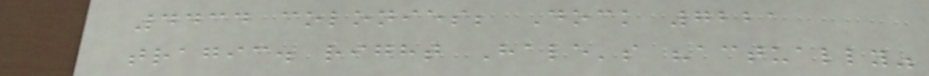4434 colonies; Dock 7221
tragic. right Hale's "actually"
